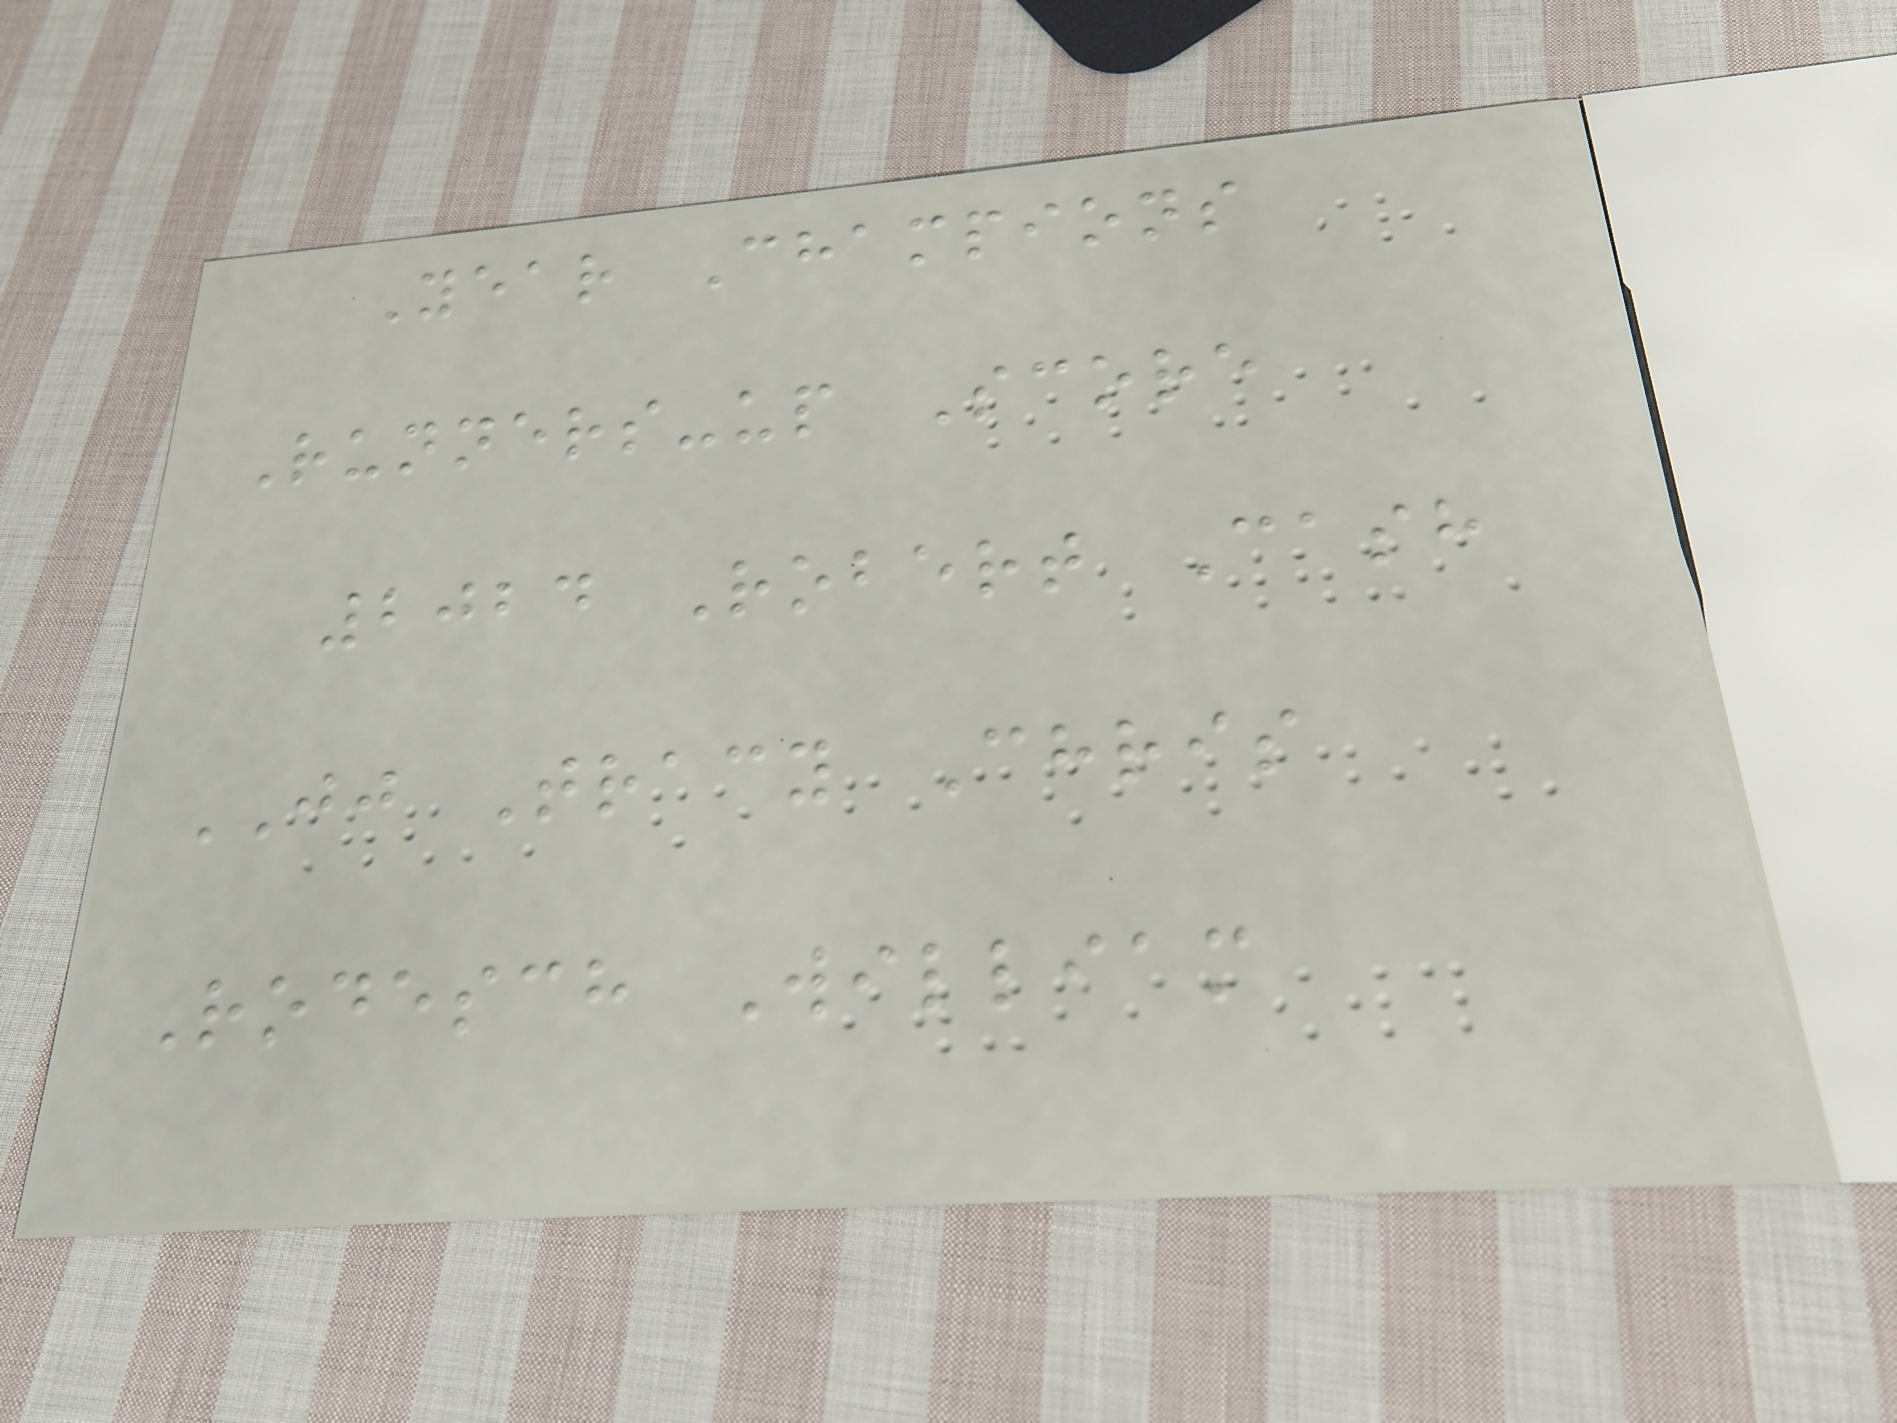Year Champions
Runners-up Score
2024 Robert Cash
JJ Tracy Chris
Rodesch William
